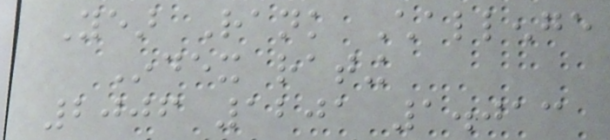Year Rank Challenge
Index rating
2006 1201 1.013
